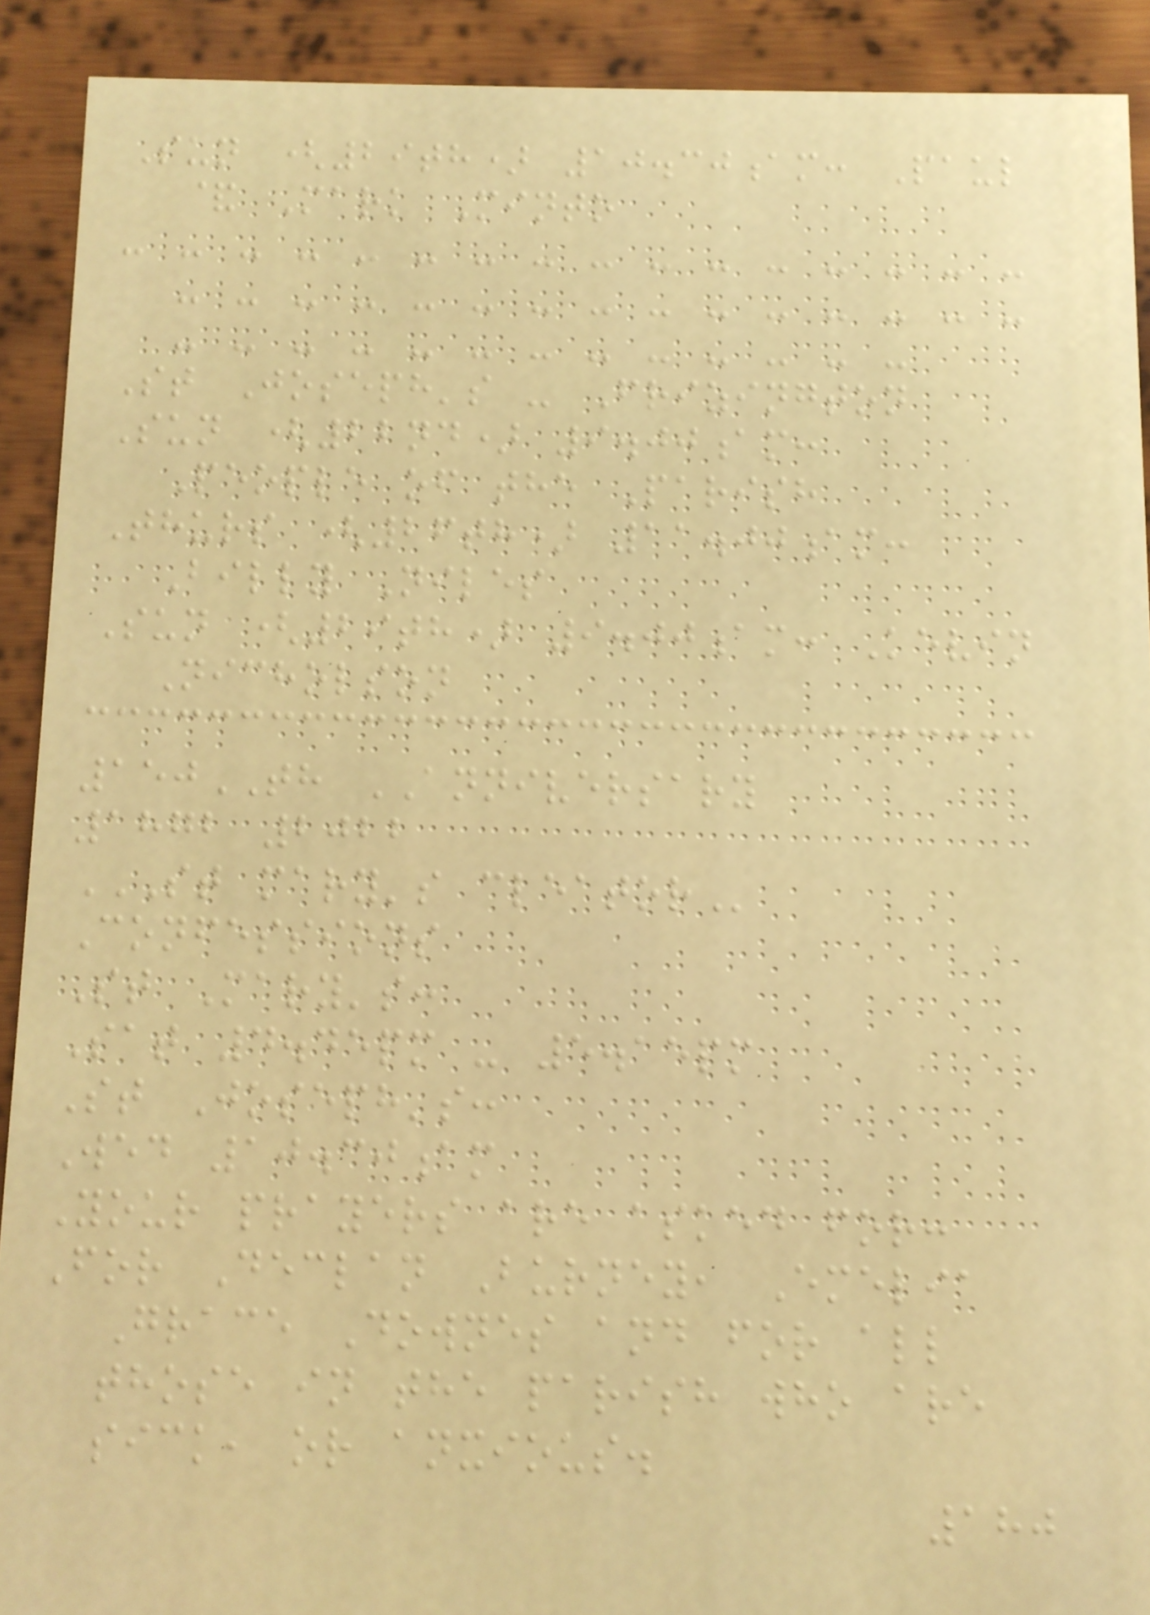Sun (29th) 10.30am: Paul
& Mark Minto
- - - - - - - - - - - - - - - -
- - - - - - - - - - - - - - -
- - - - - - - - - - - - -
St Joseph's - Frizington
Sun (22nd) 9.00am:
People of the Parish
Thurs (26th) 11.00am:
Billy Niles
Sun (29th) 9.00am: Kevin
Nicholson
150TH ANNIVERSARY
1872 2022
ST MARY'S CLEATOR
Confessions
St Mary's:
Sat 4.45pm - 5.15pm
St Joseph's:
Wed 10.30am
Your prayers are asked for:
For Declan Burney, Emelia
Grace Downes and for all
those in the parish who are
sick, or anxious.
180
